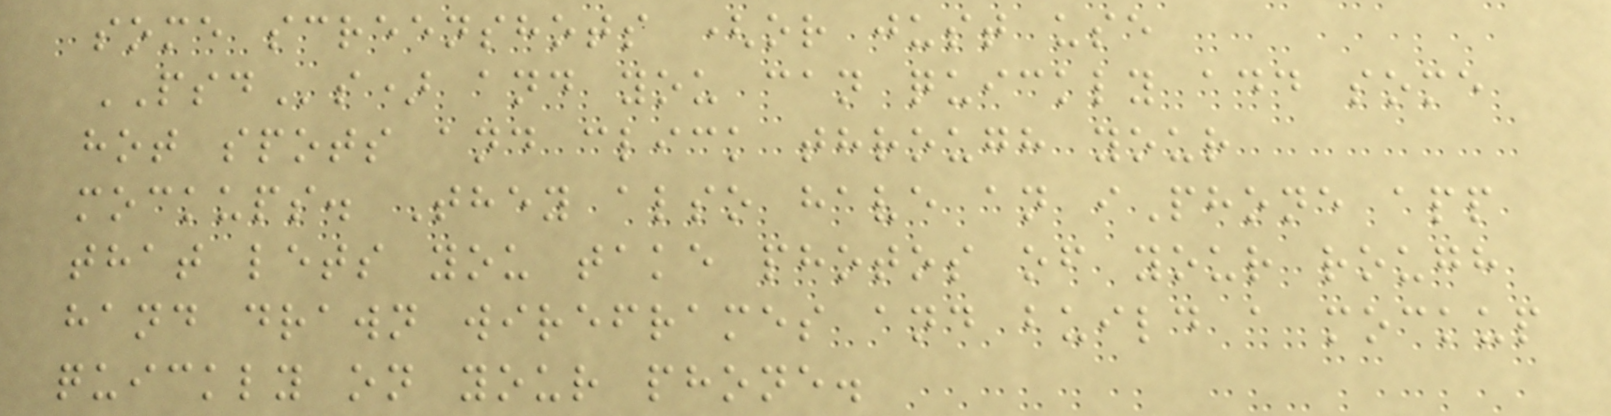some screenshots (or just use
PSDs) and you can quickly add some
hot spots and click through your
mockups. They also have an iPhone app
that lets you take photos of your rough
hand drawn wireframes and build a mockup
quickly on your phone.
